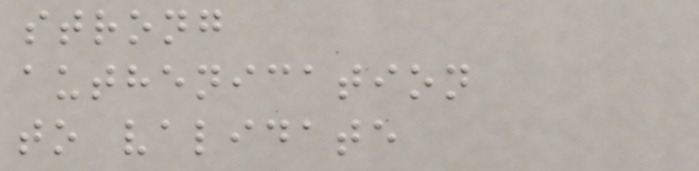strong
authenication
to validate
